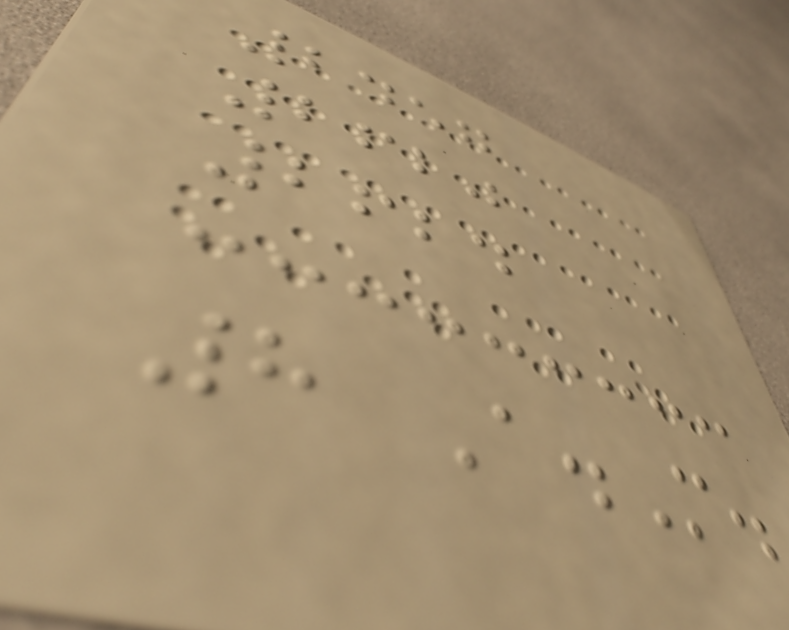2457
2620
2624
8 A.M.
